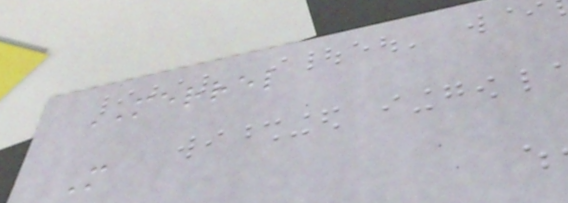MERREL
M
